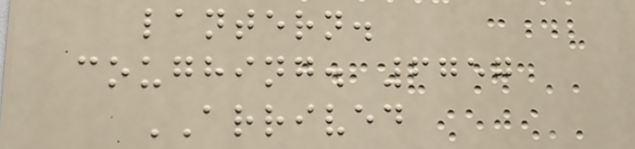lantern.
coughing. 6757
ARRIVED
